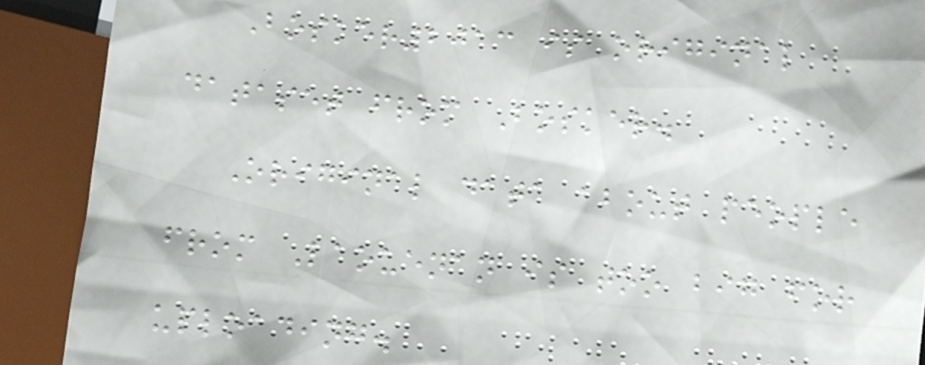Bosker2013 is original
dataset from Bosker.
Original data about people
from Laouenan is too big for
uploading.
